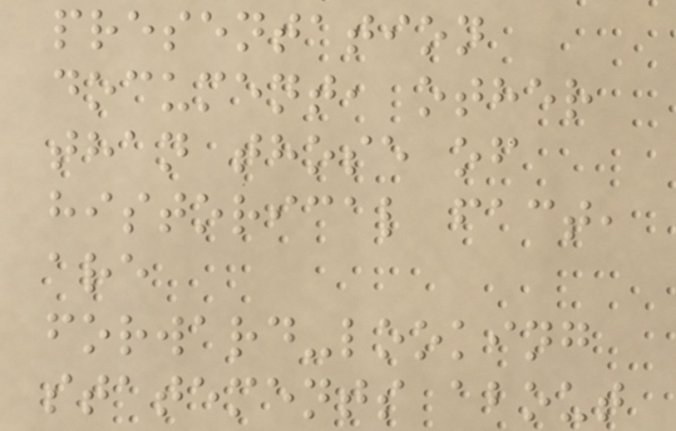presentation
document, other
than those of
historical fact,
are
forward-looking
statements about
